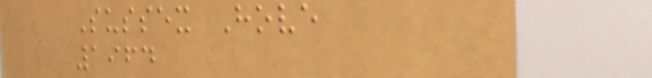Sussex Hove
1964
